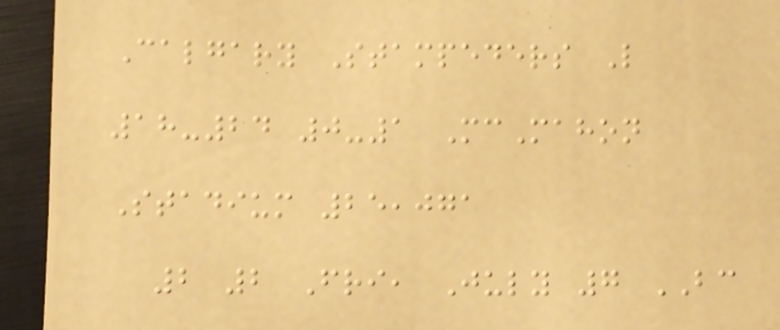Calgary Stampeders L
18-24 0-1 McMahon
Stadium 25,071
2 2 Fri, July 7 BC
